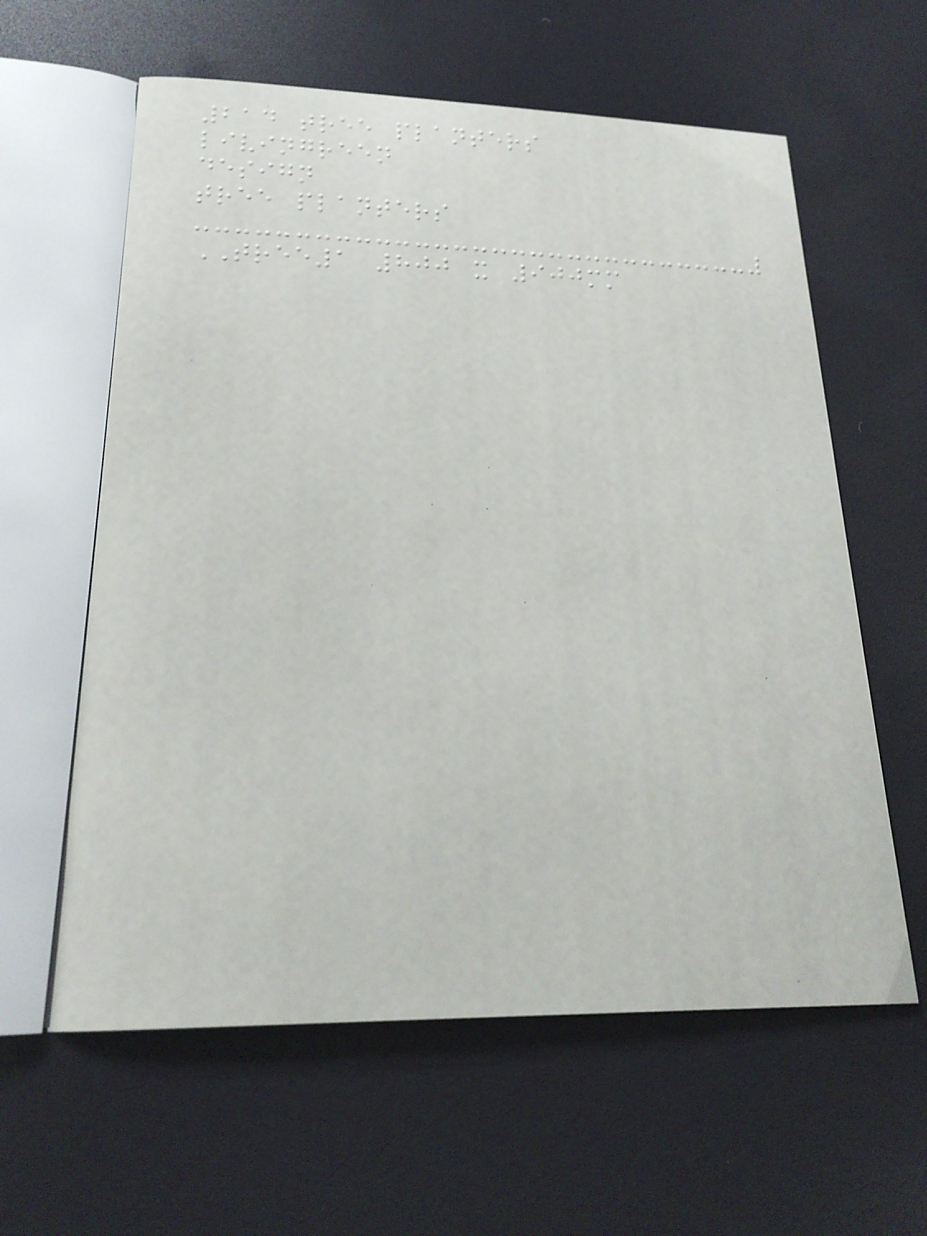214 tree planters
livingreen
design
tree planters
TREE1 800 x 900mm
